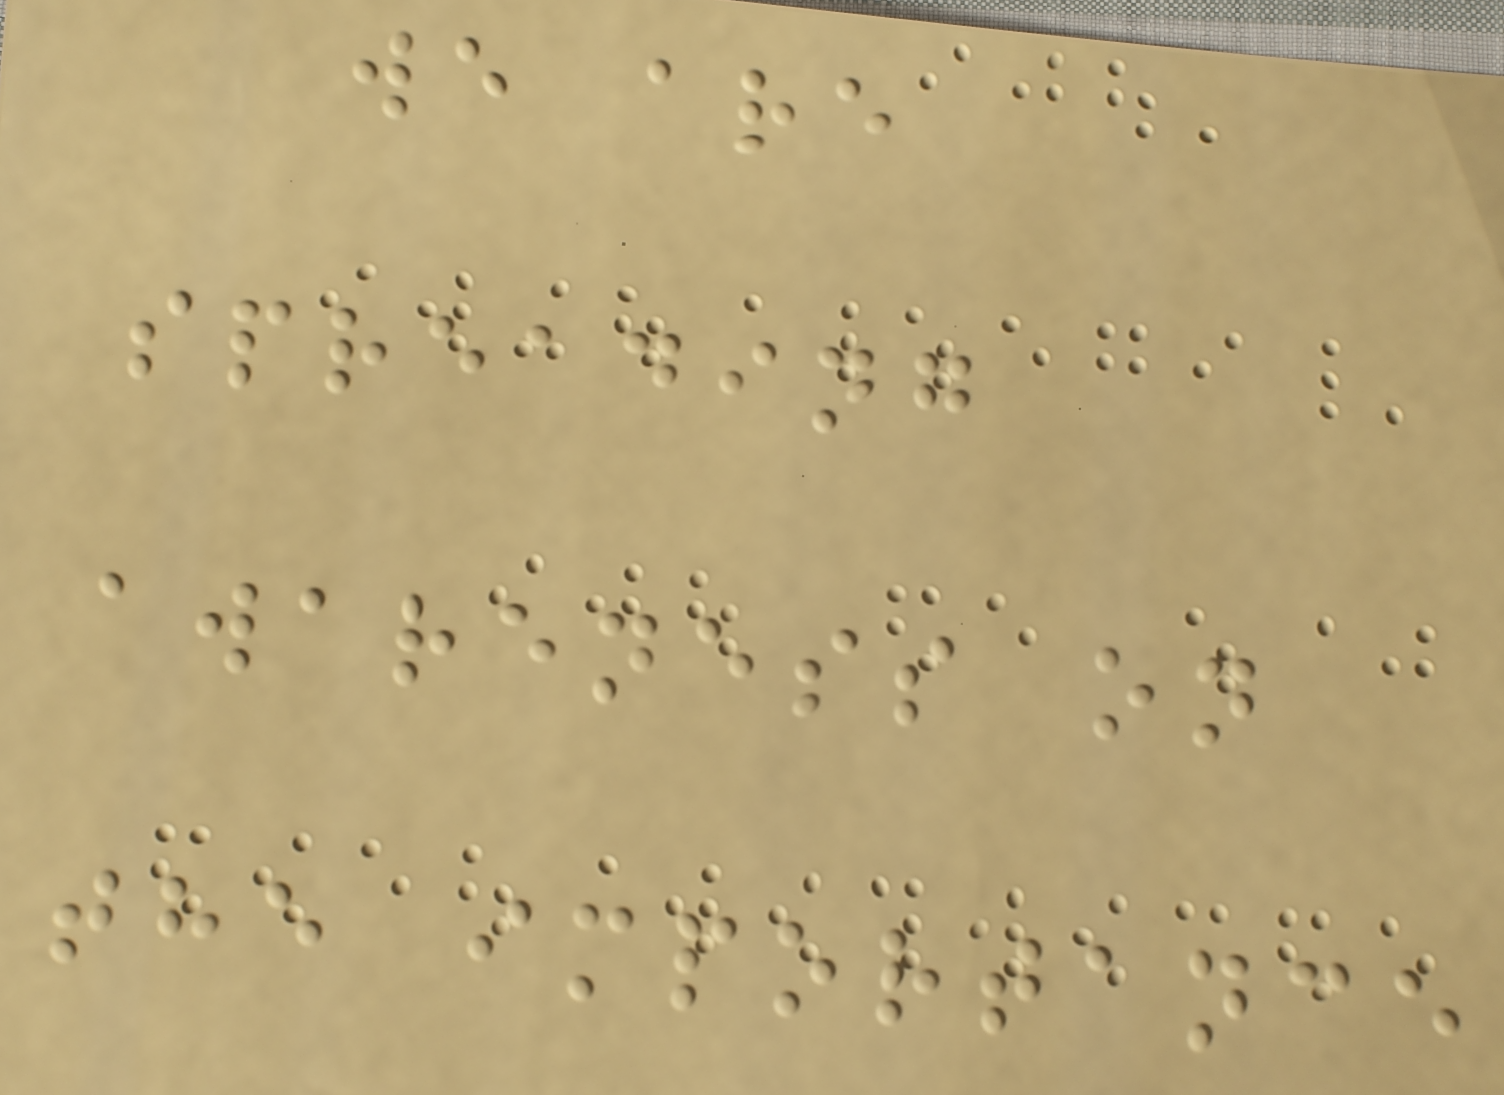we are
spreading
awareness on
the importance
